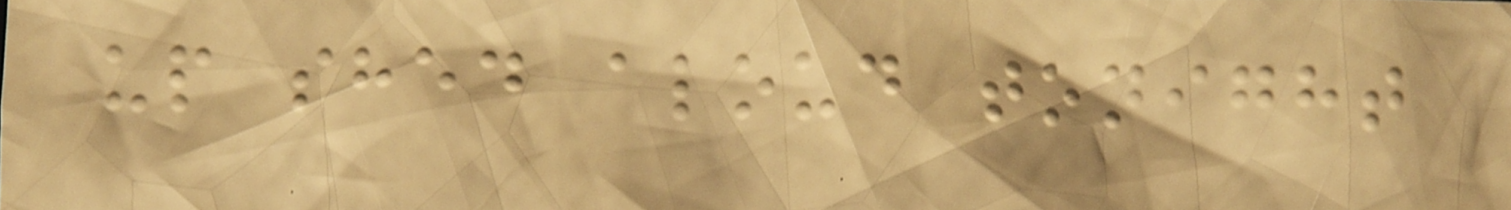up shed aloud tonight
